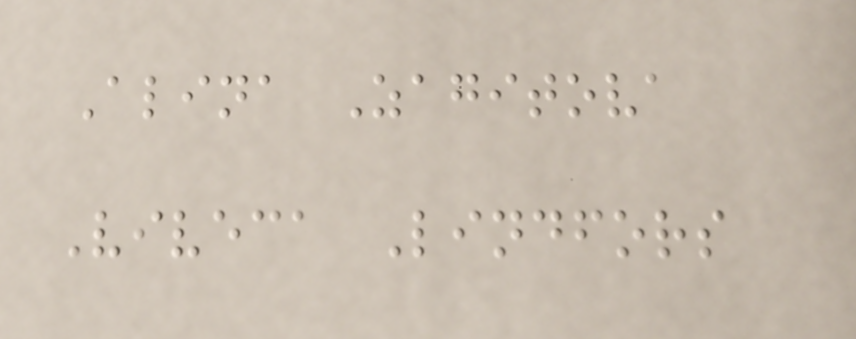Alina Zagitova
Viveca Lindfors
